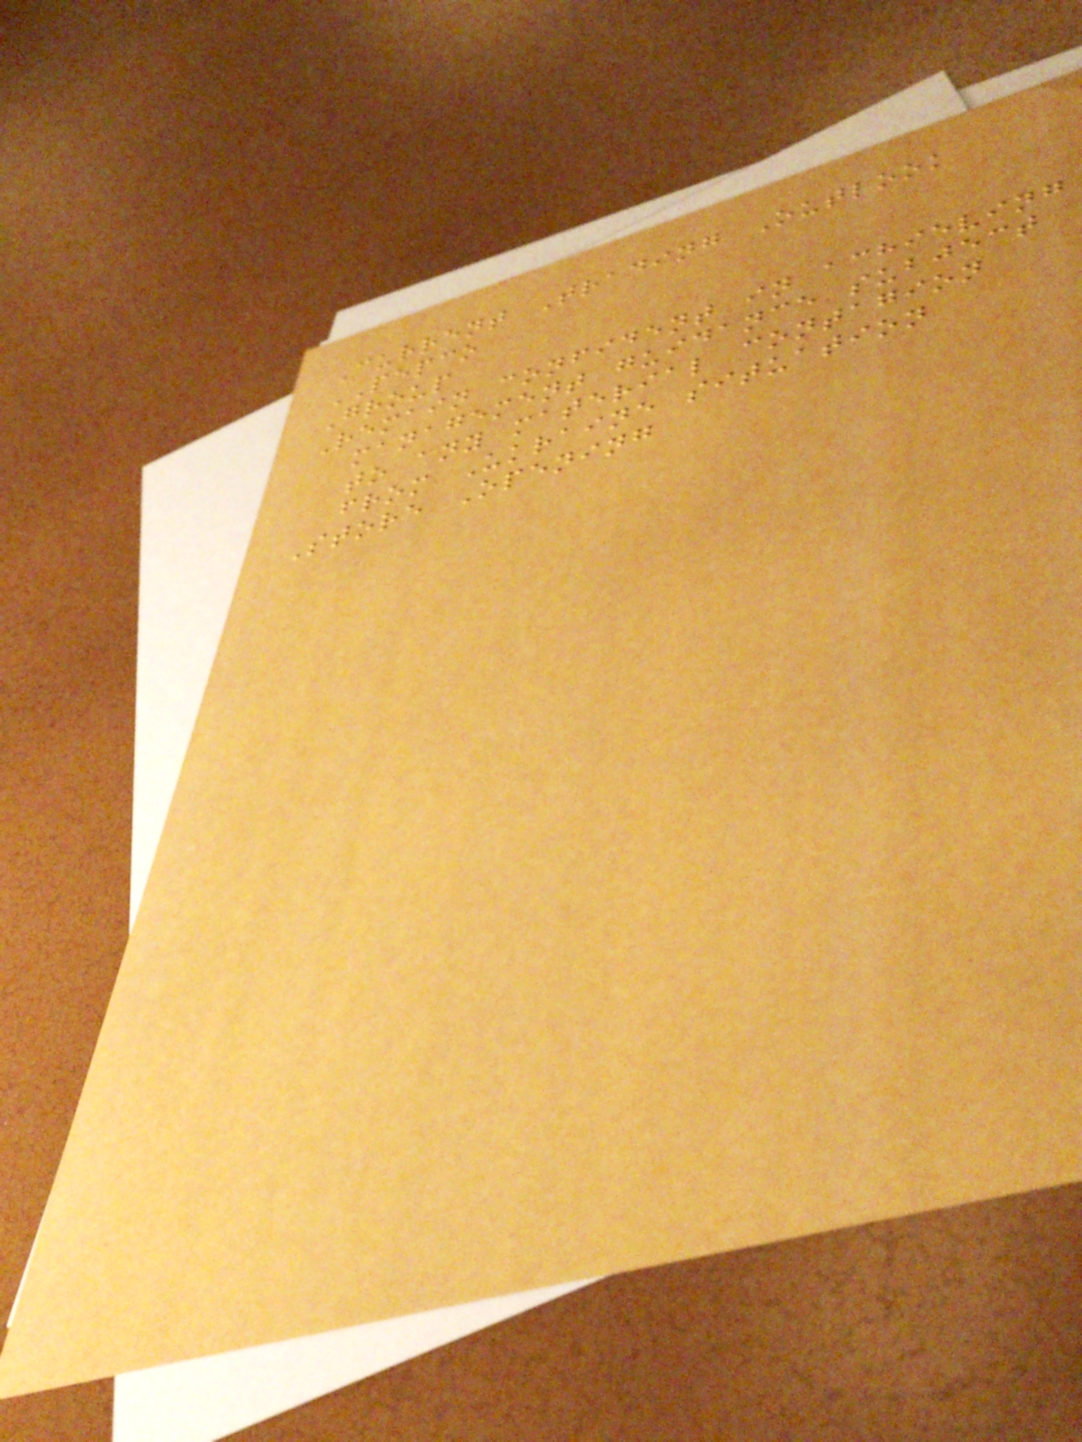Current Trading Outlook
PEPCO
Group
Remain confident in achieving
management guidance subject
to any material contagion
from Ukraine situation
Store Opening
